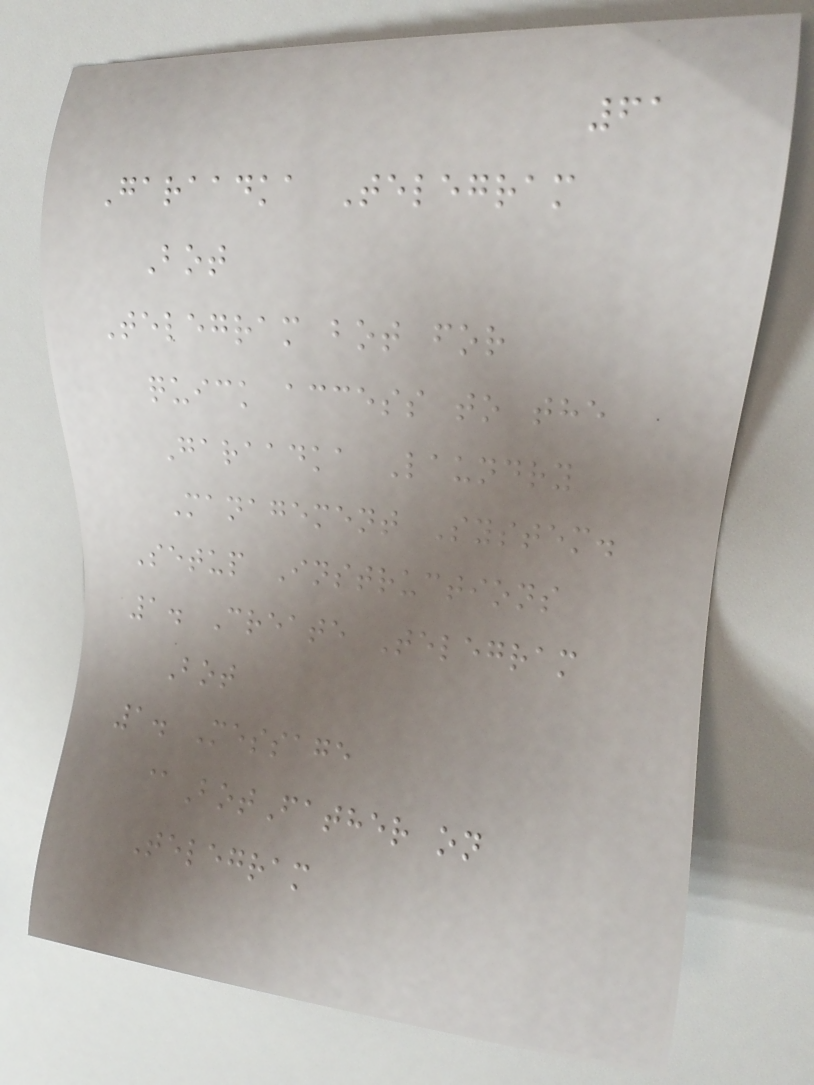61
Garaadka Telegram
Bot
Telegram bot for
quick access to the
Garaadka Laundry
Management System.
Setup Instructions
1. Create Telegram
Bot
1. Message
@BotFather on
Telegram
